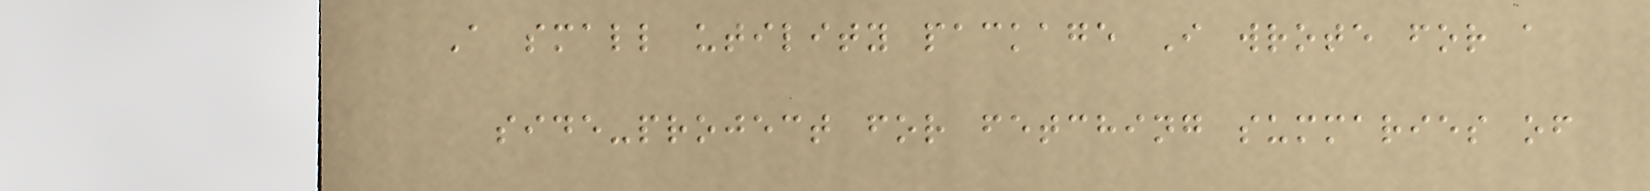A small utility package I wrote for a
side-project for fetching summaries of
